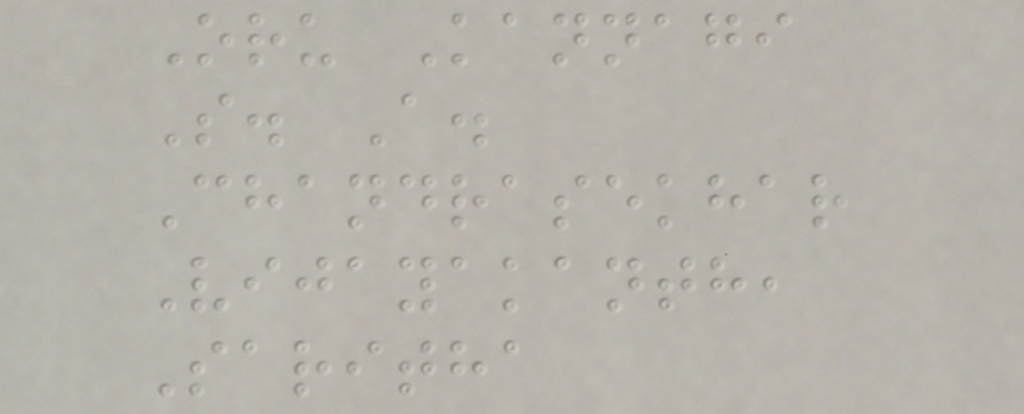Oru Kannagi
S. A.
Chandrasekhar
Vijayakanth,
Saritha
